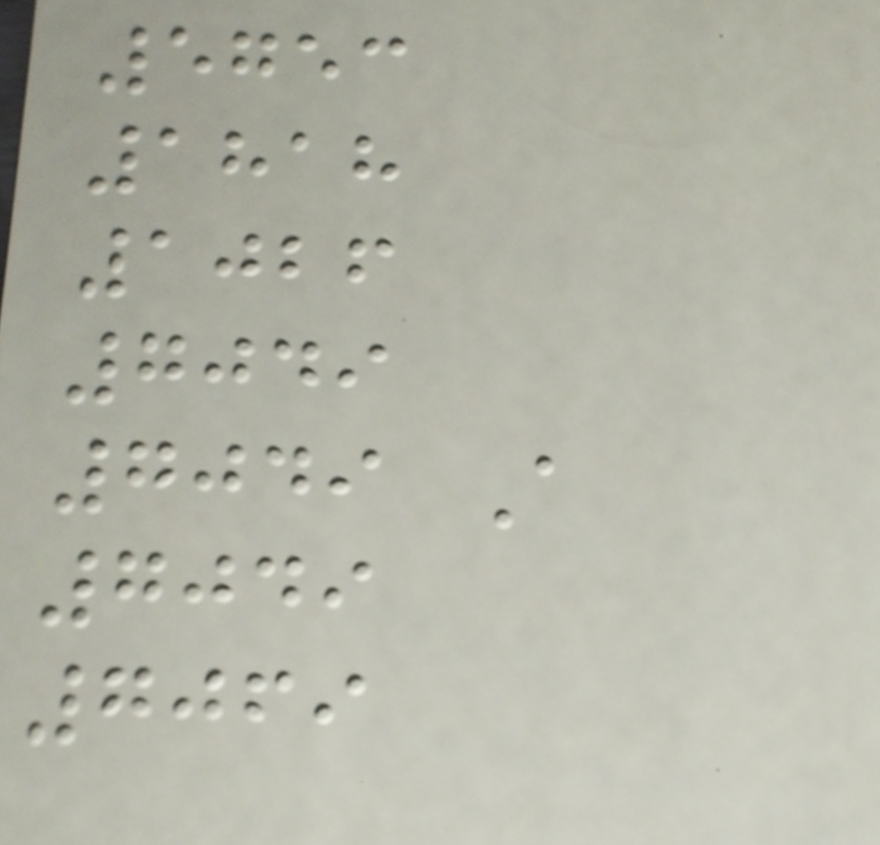5753
1818
1026
7049
7049 A
7049
7069
